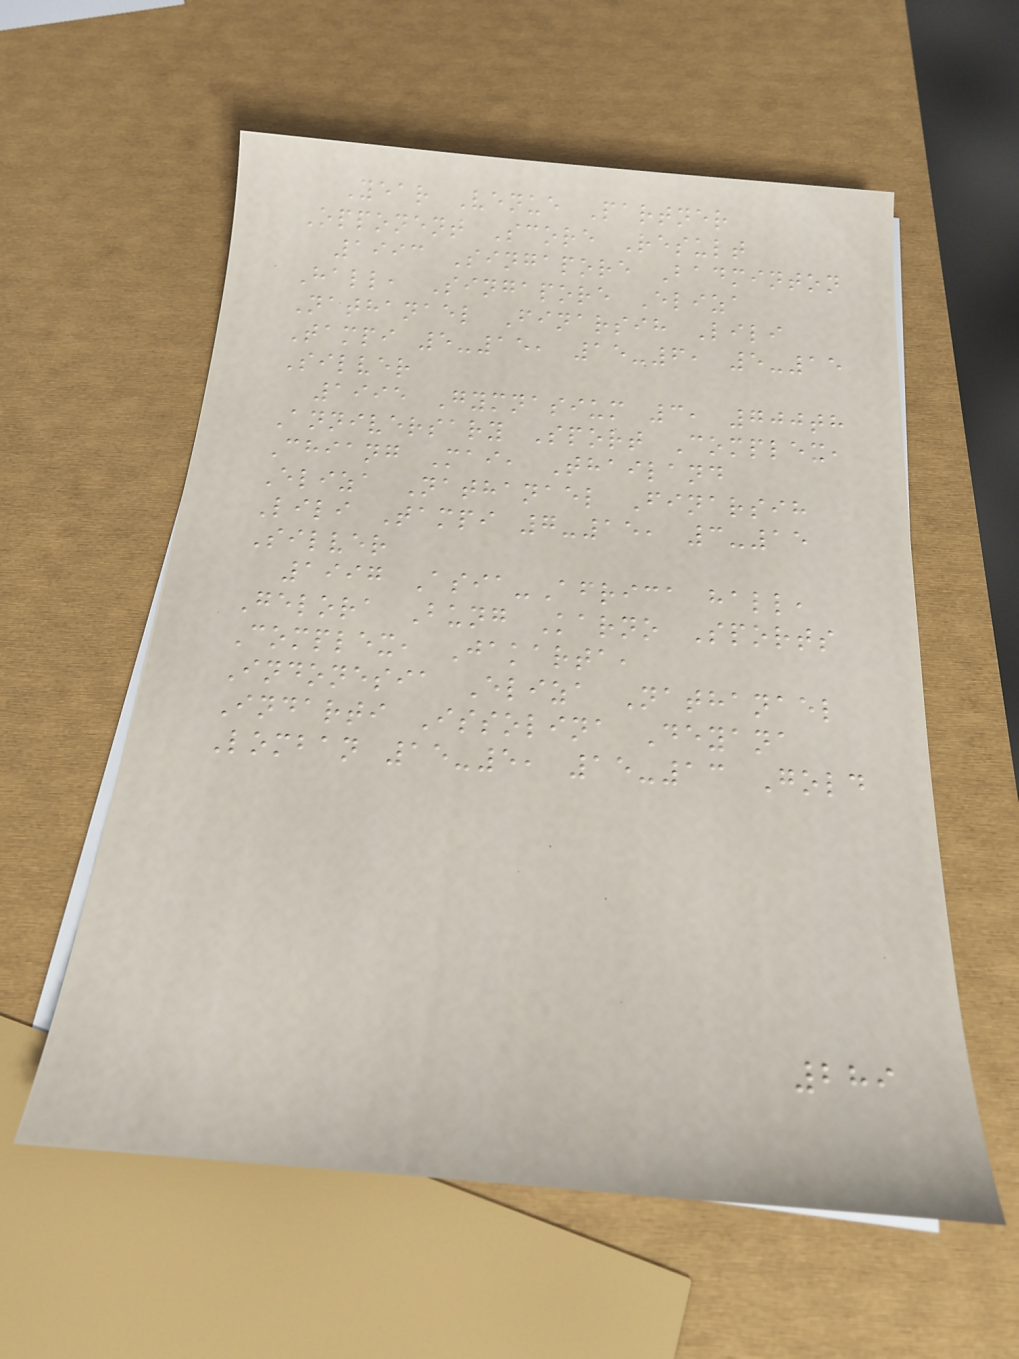Year Venue Partner
Opponent Score Result
1993 Singapore Badminton
Hall, Singapore Eliza
Nathanael Finarsih Lili
Tampi 5-15, 15-6, 5-15
Silver
1995 Gymnasium 3, 700th
Anniversary Sport Complex,
Chiang Mai, Thailand
Eliza Nathanael Finarsih
Lili Tampi 7-15, 3-15
Silver
1997 Asia-Africa hall,
Gelora Bung Karno Sports
Complex, Jakarta,
Indonesia Eliza Nathanael
Indarti Issolina Deyana
Lomban 15-5, 15-13 Gold
289
